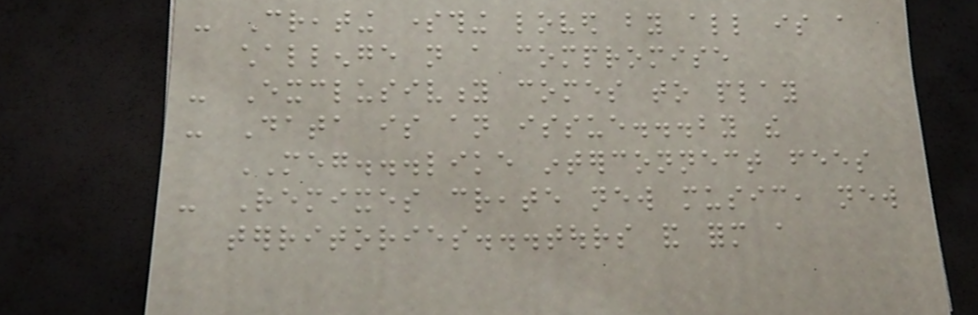- Creating something loved by all is a
challenge not a compromise
- Exclusivity comes to play
- Data is an issue...by the
MEG...like interconnect fees
- Remixes create new music, new
territories...tours and form a
